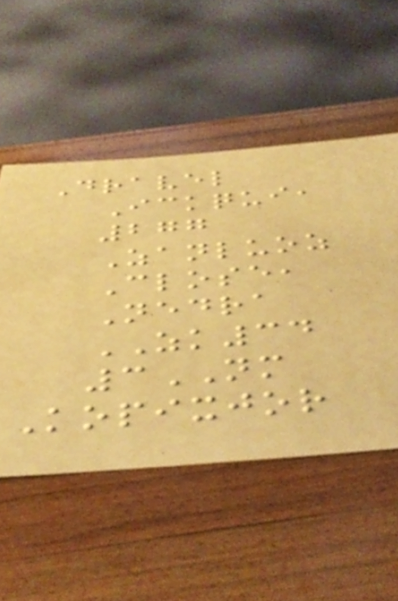Dravel
Ickqui,
277
Zanluoz
Close,
Nedra
ZK34
3NM
Kopixjor
